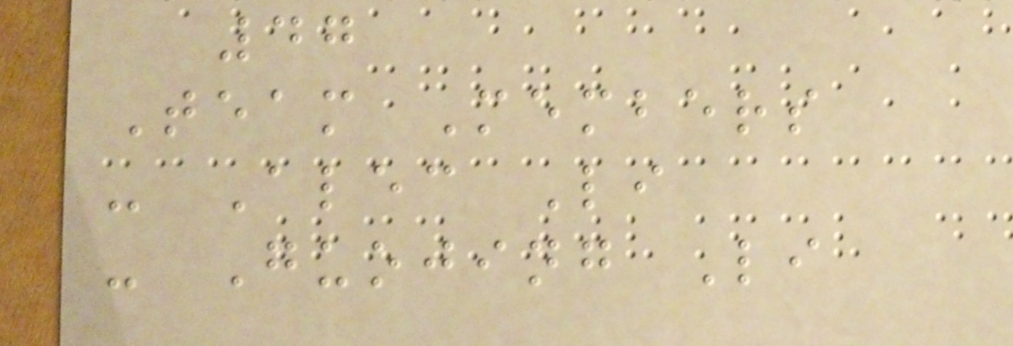47
Team Members
- Alec Li
- Guojing Li
